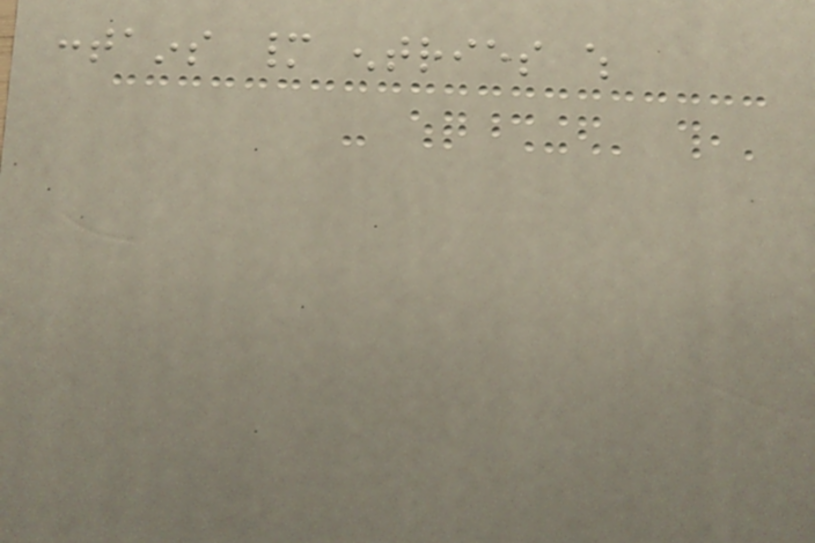contains many entries which
